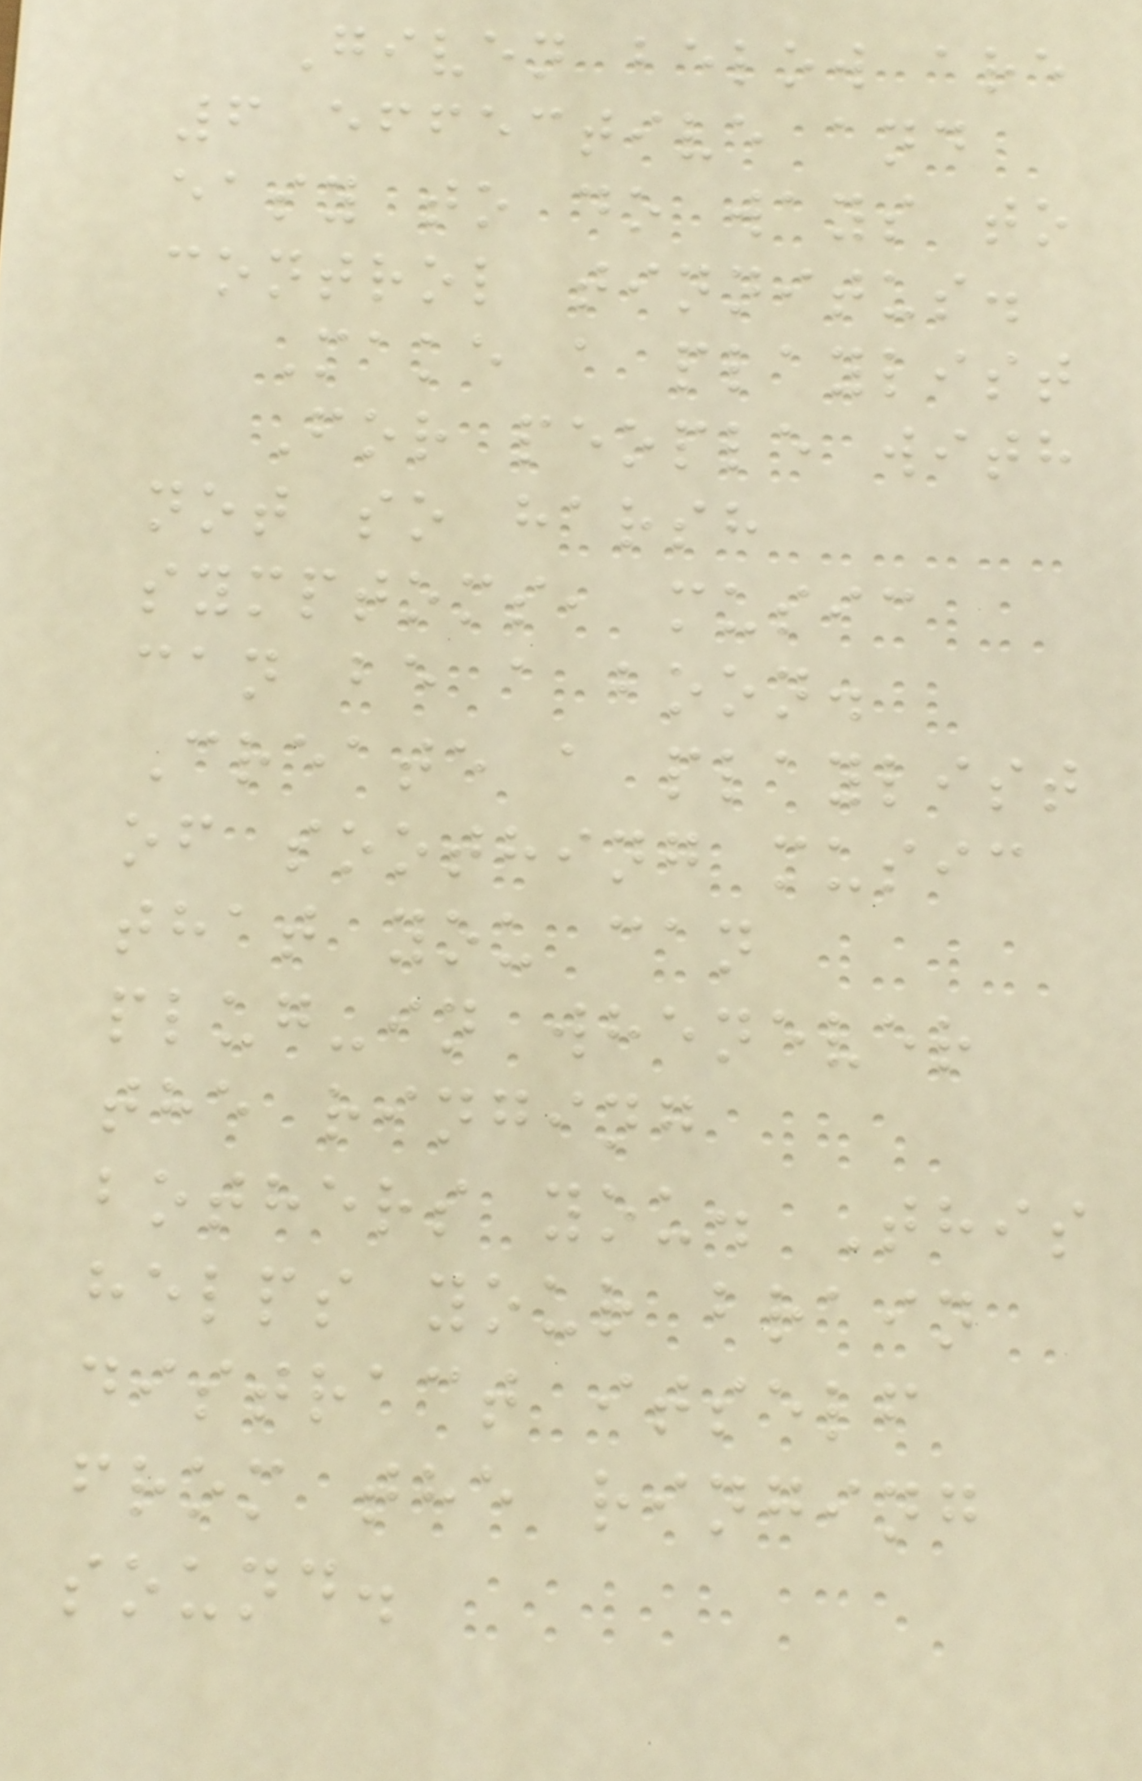Given below are
6 effective and
easy to do ways to
control tinnitus.
Make a playlist
For people with
not so harsh
symptoms, music
can be a boon.
Create a playlist
of soothing music
that you can
plug-in whenever
the ringing
bothers you. This
helps your brain
distract itself
from the ringing
sound.
